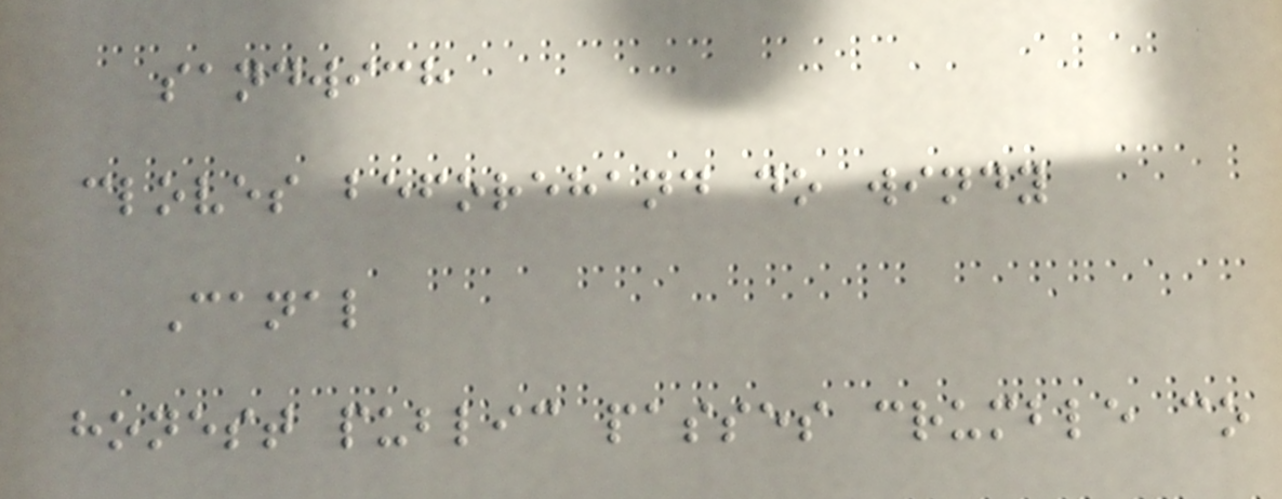sandwich
cloves beforehand do windy
Canal
honest public passes crumble co
